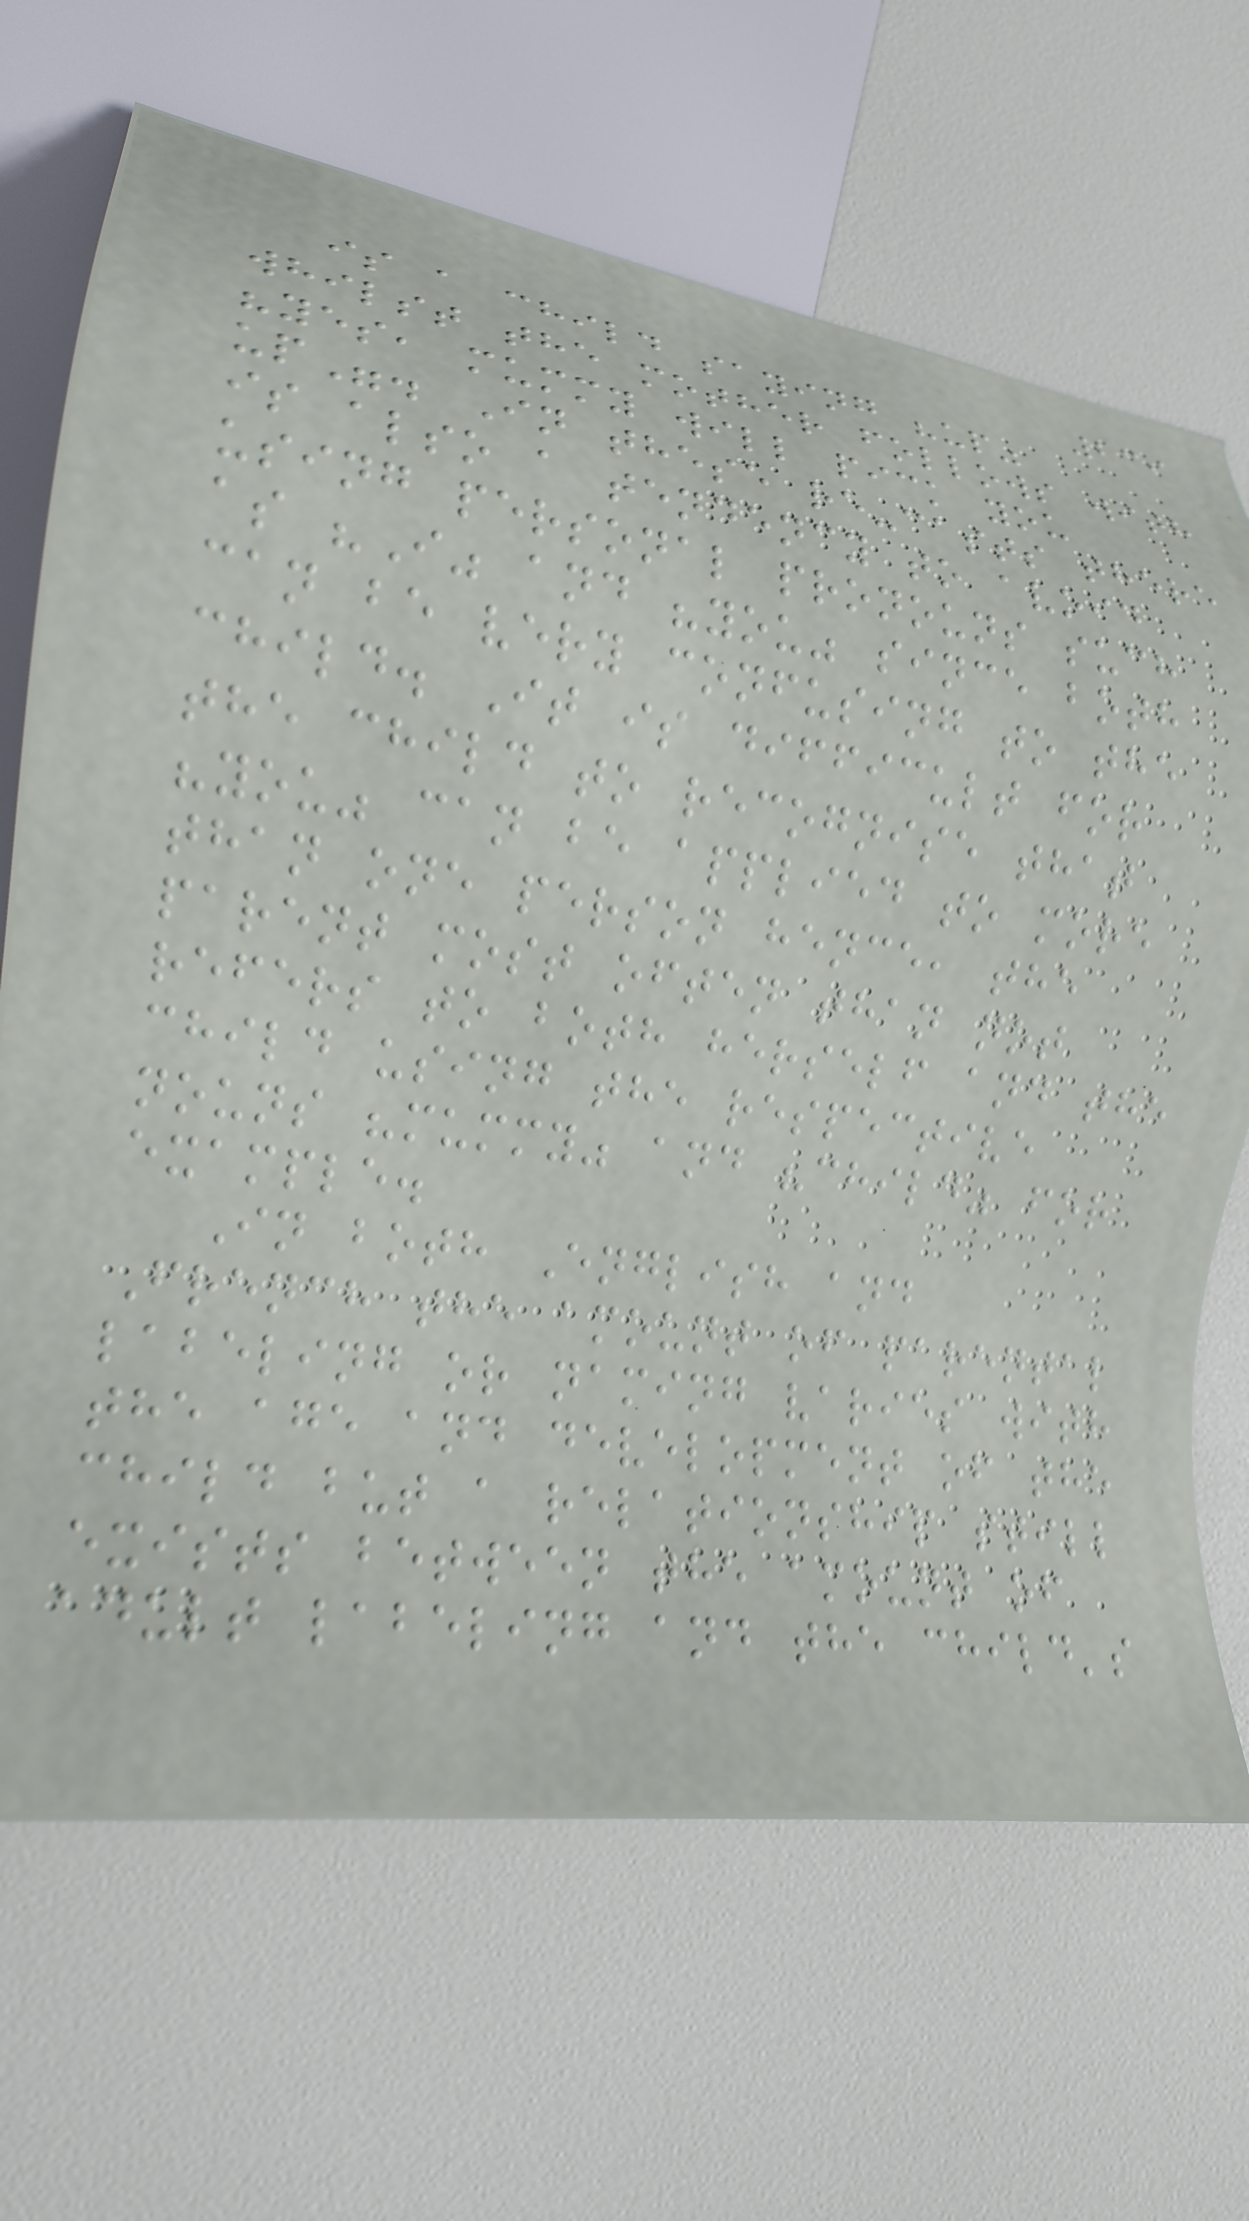239
is a child saying "up"
whilst the mother follows with
"yes, mummy will pick you
up". In these re-casts there
is also a tendency to avoid
using personal pronouns such
as "I" and "you" since both
can be very confusing to the
child. It is difficult for
the child to recognise that
"you" can be applied to more
than one person hence, the
parent most often than not
refers to both herself and the
child using the respective
nouns "mummy" and "child" for
example.
In both English and
French the amount of parental
labeling or naming varies with
the age and development of the
child but a relationship still
exists between the amount of
adult labeling and the child's
